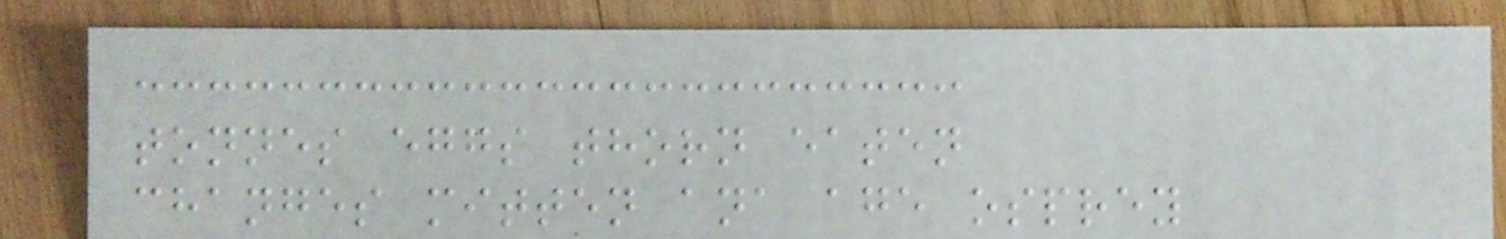tonnes eggs thorn eaten
changes mitten ana age osprey
